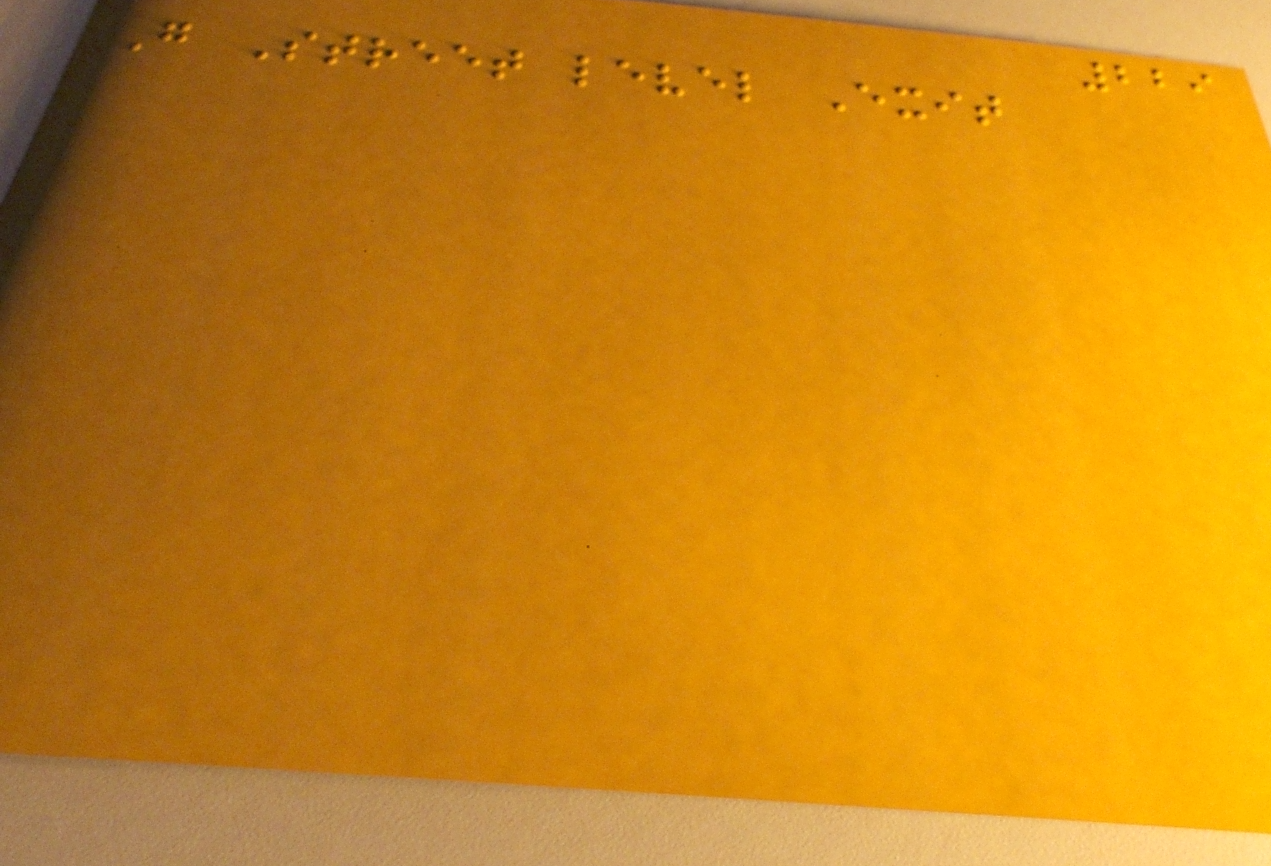229
G Street level Exit
